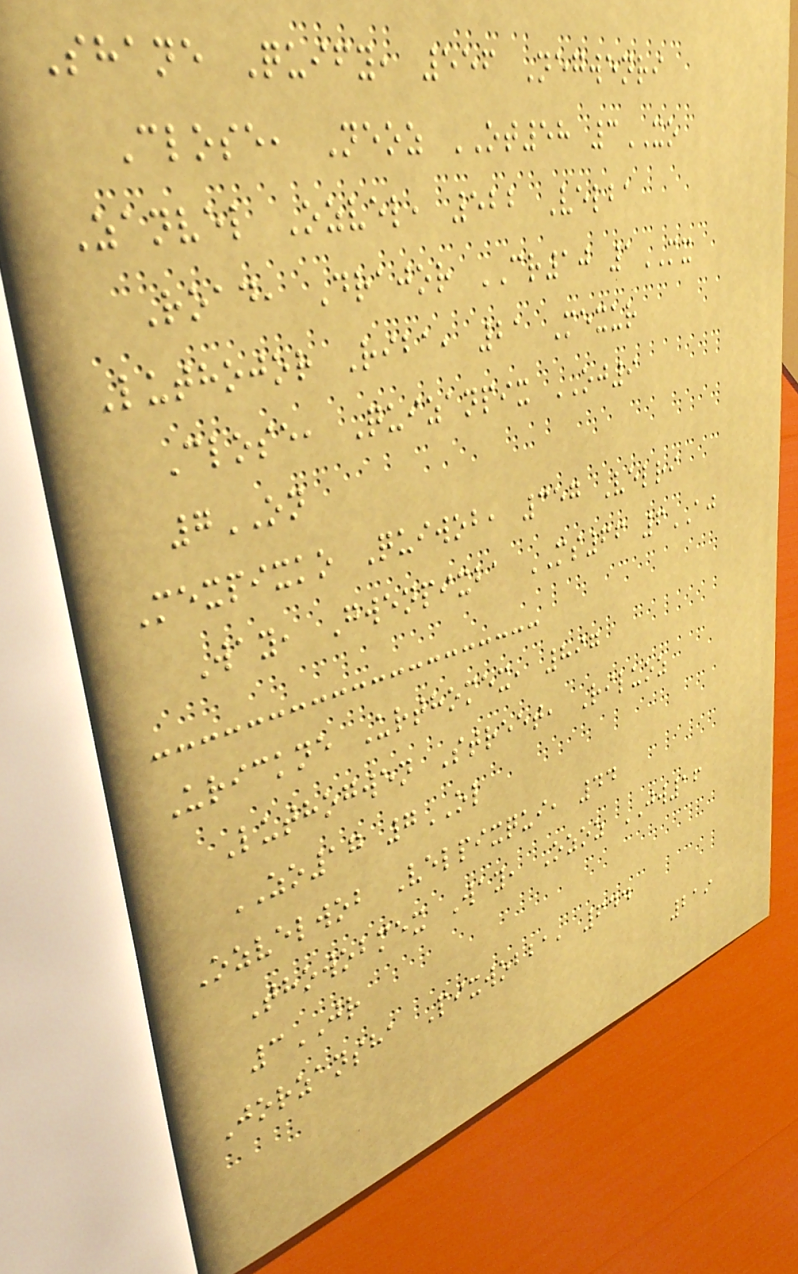Shane Quify, 556 Negwenri
Close, Neoz OT58 3XO
Zanvel Ozvel, 522 Velba
Road, Drajor CR10 1MX
Luthojor Riba, 21 Mexur
Close, Quizanpix OJ9
7ON
Mexpixko Quiwob, 357 Velri
Way, Gwenpixba MS66 6AJ
Urickne Urthomex, 897
Luthogwen Street, Riluoz
ZO17 7OL
Ozvelwob Velpixqui, 44
Thowobmex Way, Ozoz JW16
3JR
Jorzansha Pixwobba, 644
219
